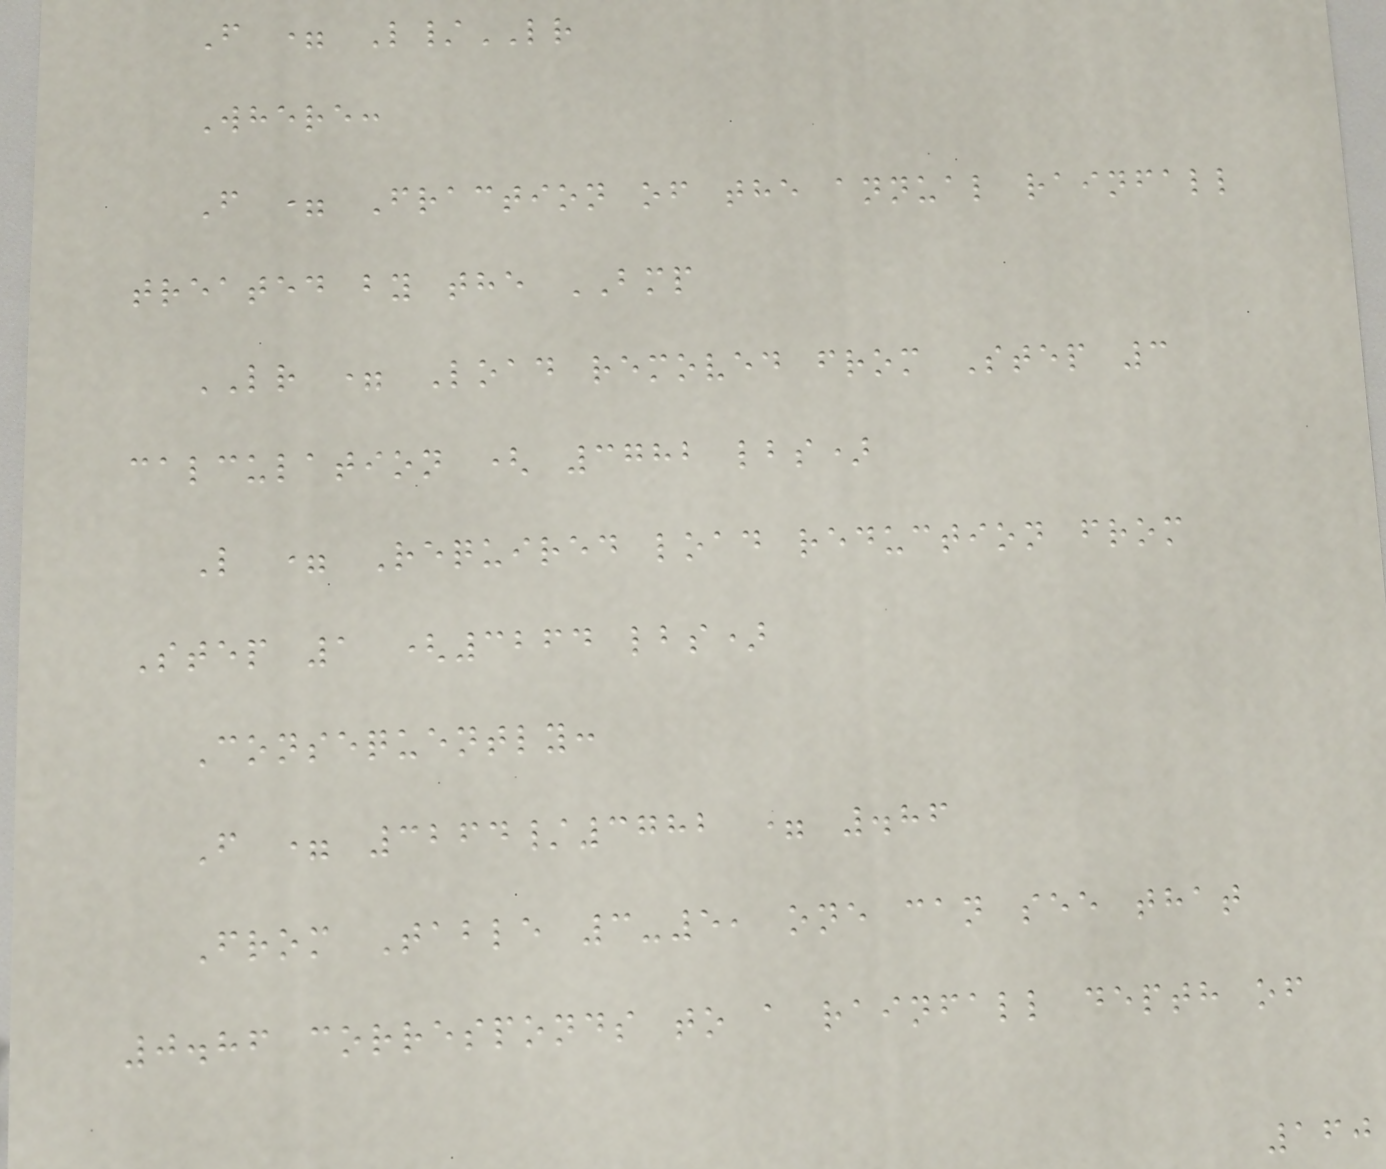F = L/LR
Where:
F = Fraction of the annual rainfall
treated by the BMP
LR = Load removed from Step 3
calculation ( 3782 lbs)
L = Required load reduction from
Step 1 (3264 lbs)
Consequently:
F = 3264/3782 = .86
From Table 3-5, one can see that
0.86 corresponds to a rainfall depth of
160
